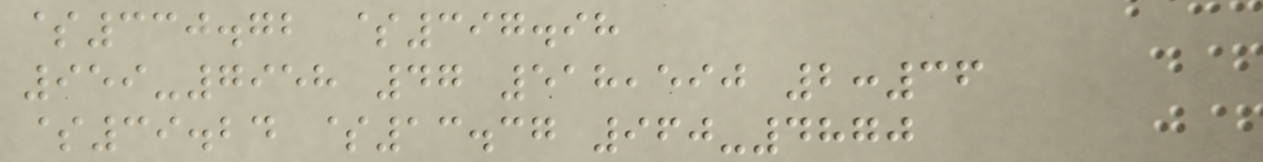$330.72 $397.98
959-7958 47 518,590 2:36
$39.24 $13.37 960-4870
